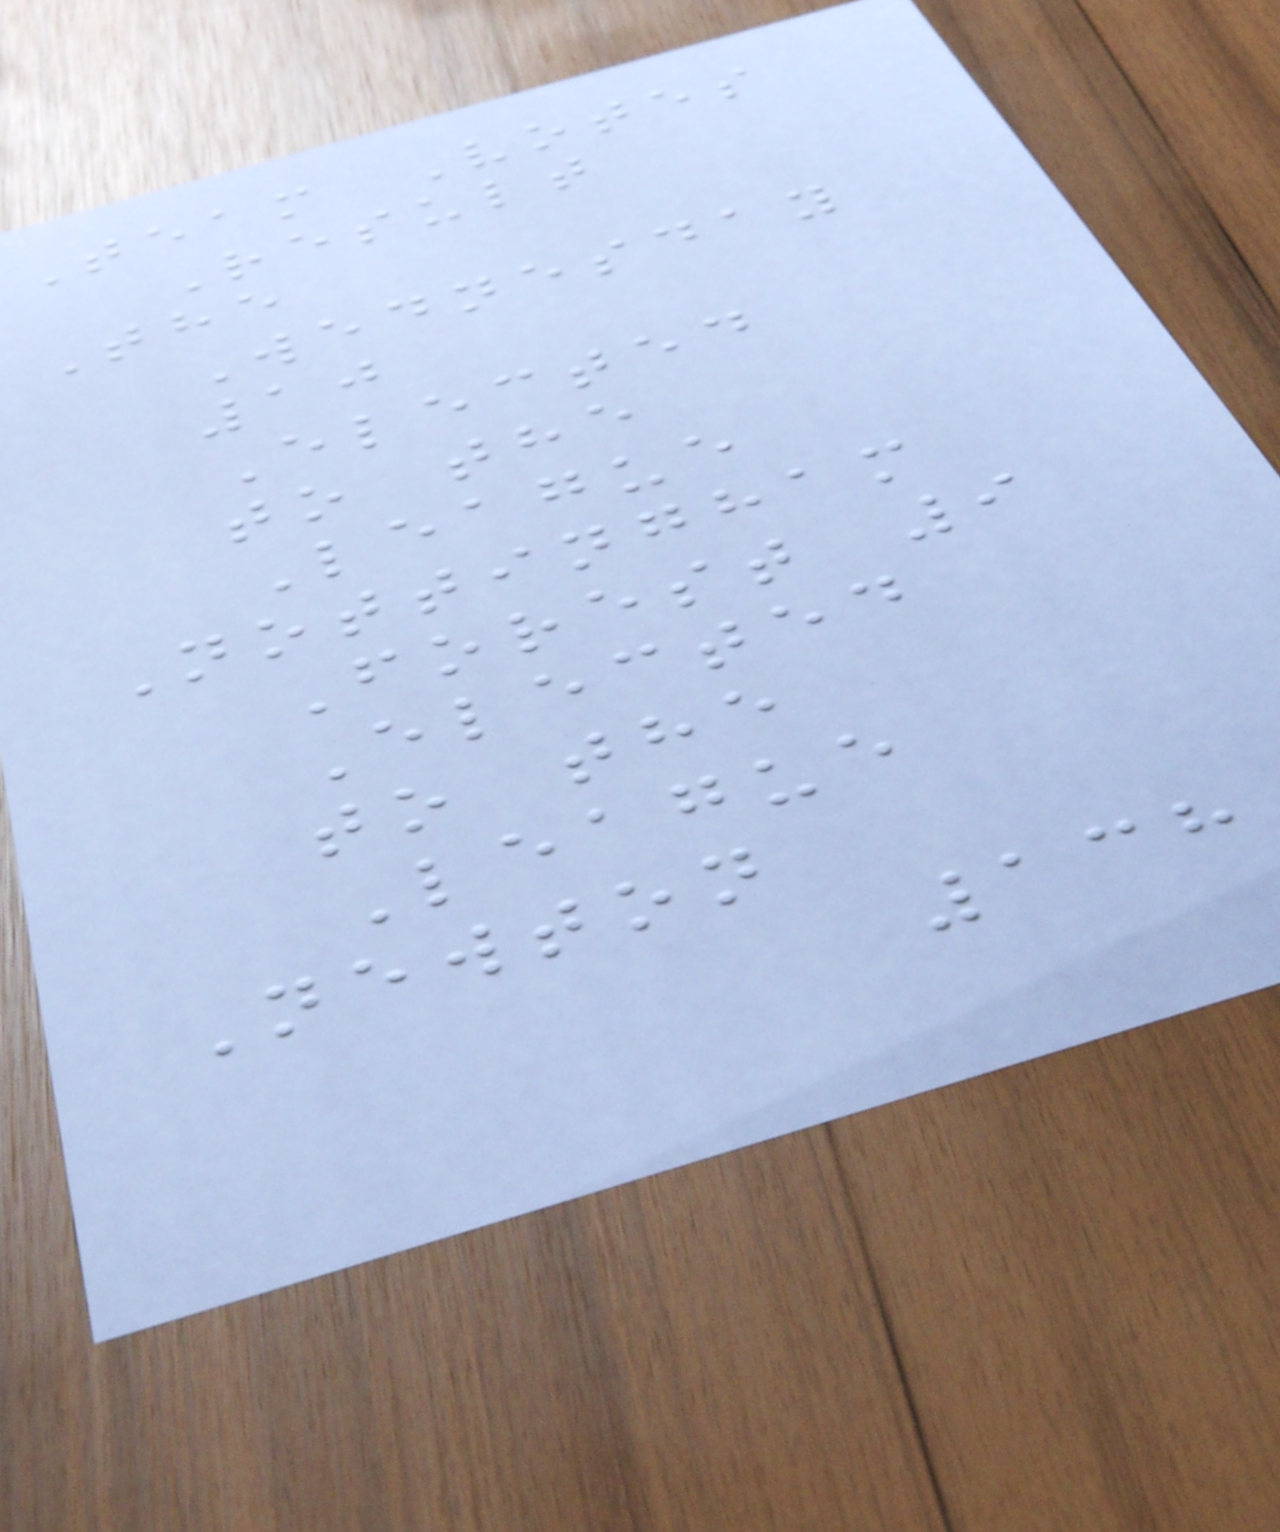Team Votes
Result
The
Wednesday
10
Elected
to the
League
Nottingham
Forest 9
Elected
to the
League
Newton
138
